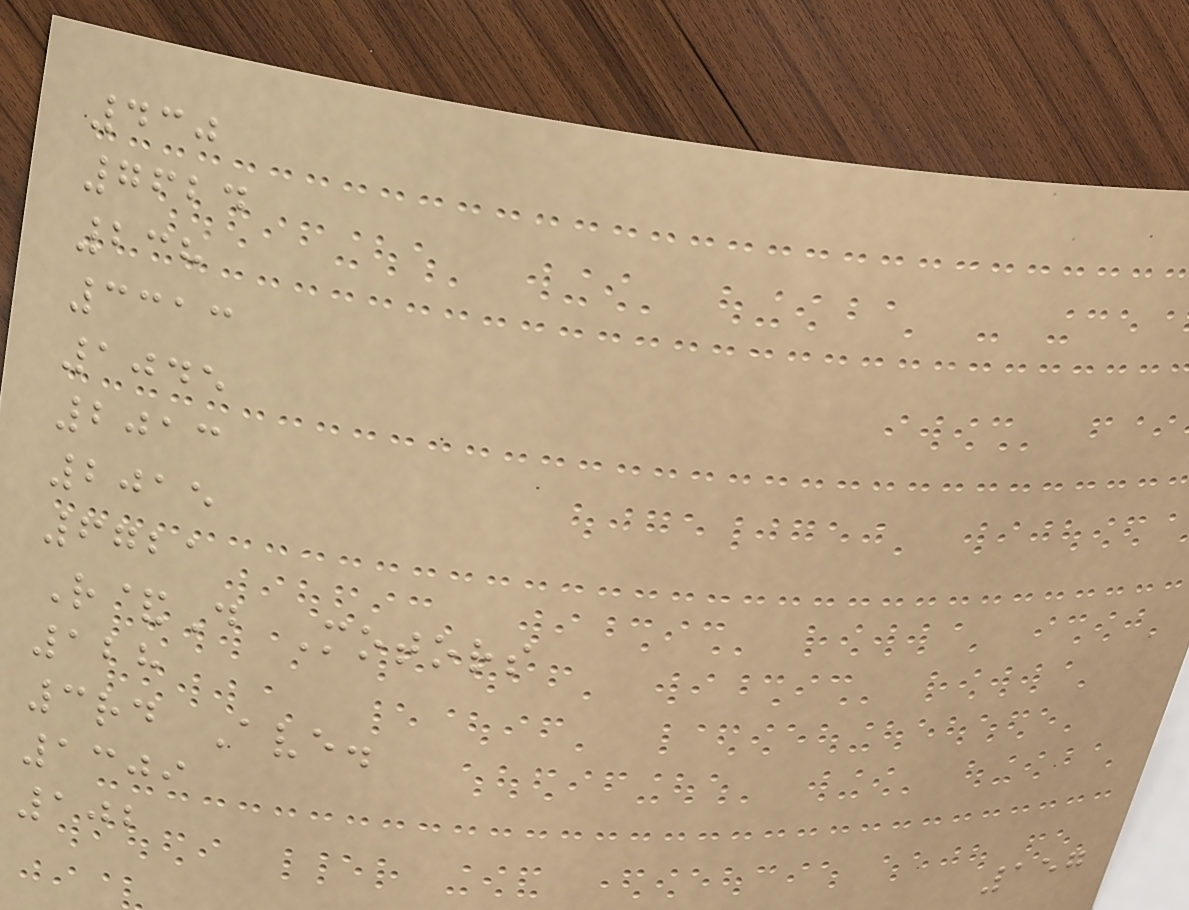430
7624
238
3313
1045
2013
2015
6721
R&D Motors
128
3rd Ave.
1309
102
157
